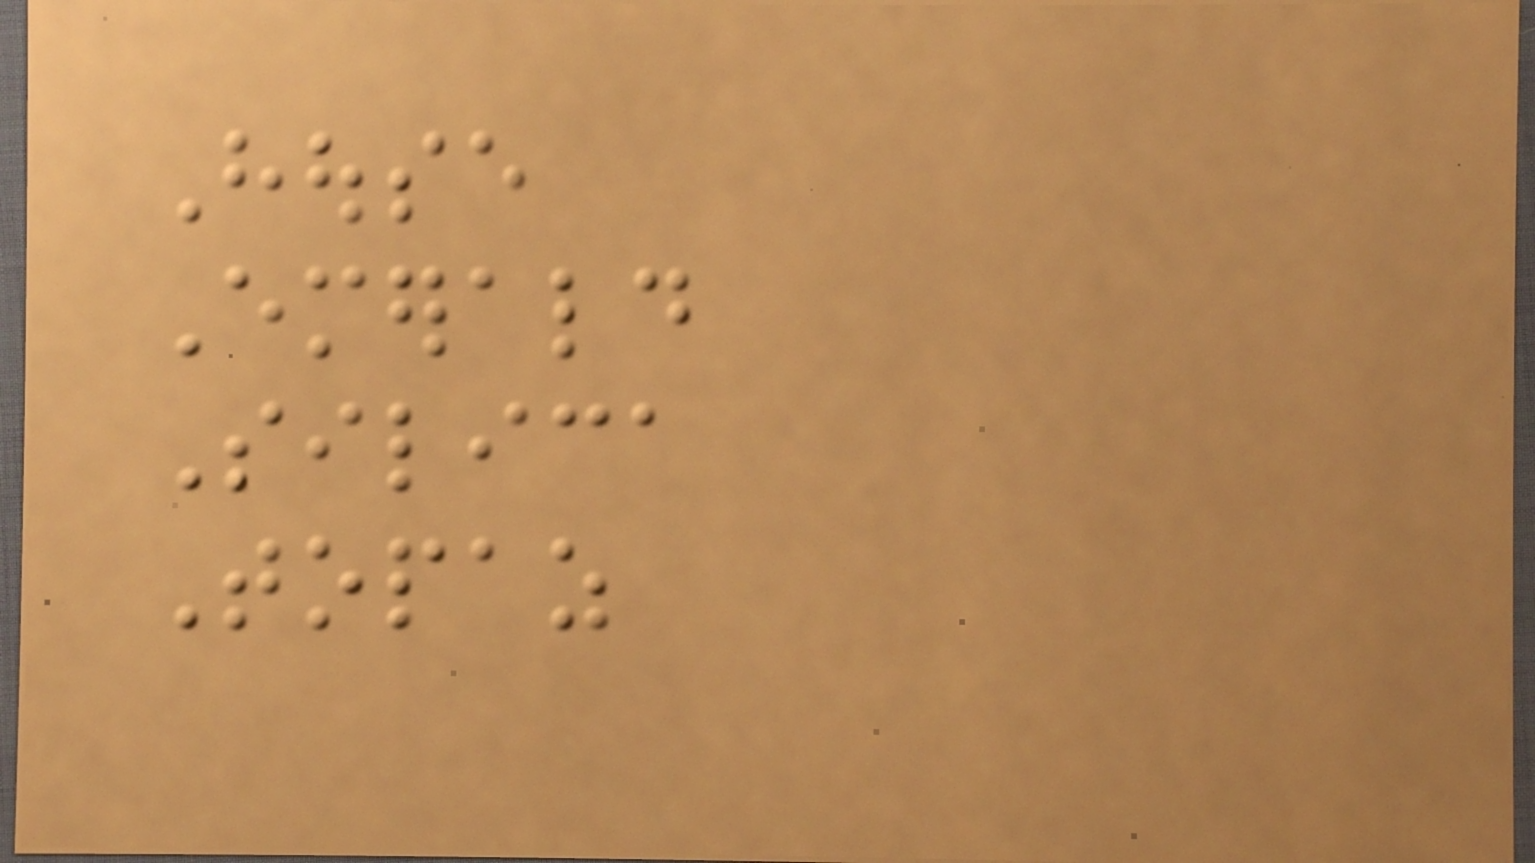House
Emerald
Silica
Topaz
